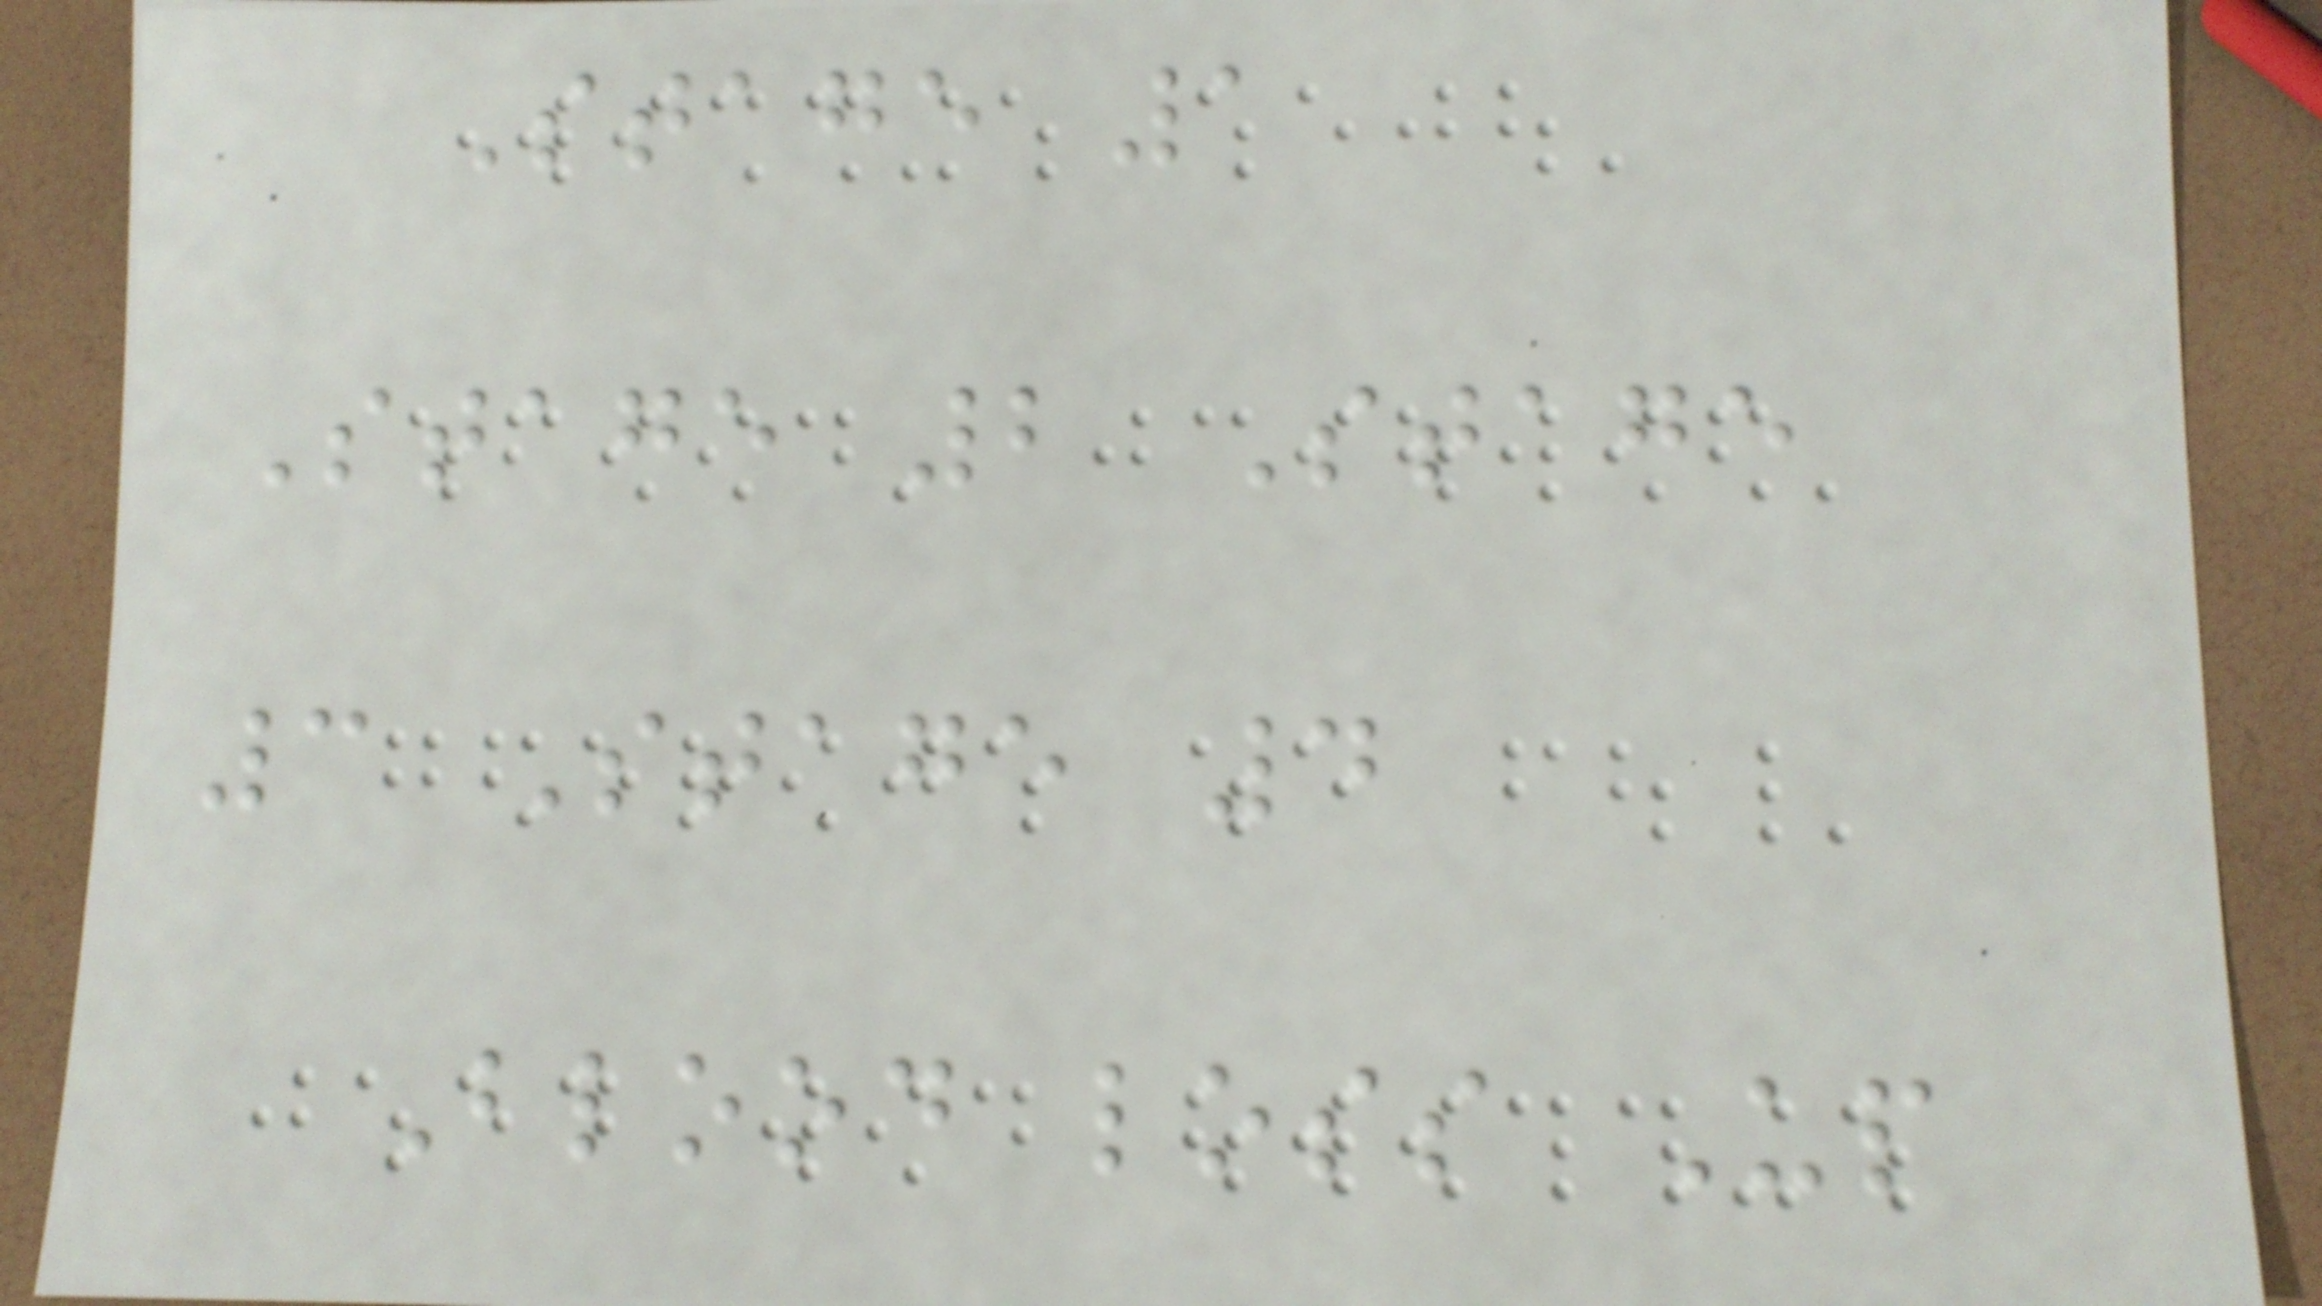Stage 1
Stage 2 Stage
3 Stage 4
Blood loss Up
